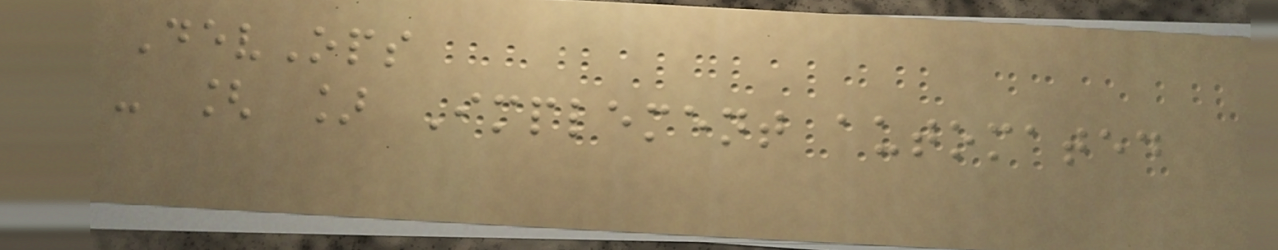DevOps
- [ ] Implement automated
